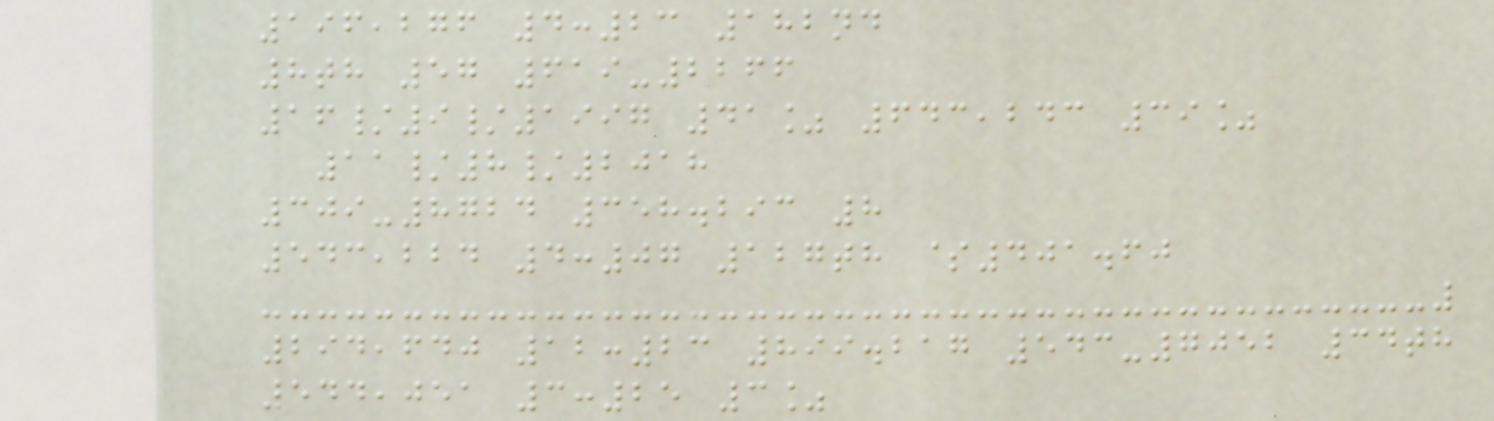196,276 4:23 182nd
8th 57 619-2266
16/9/1997 41% 643,243 39%
11/8/2018
309-8724 358.293 8
543,224 4:07 127th $401.60
294,640 12:23 899.217 543-7052 34th
544,051 3:25 3%
